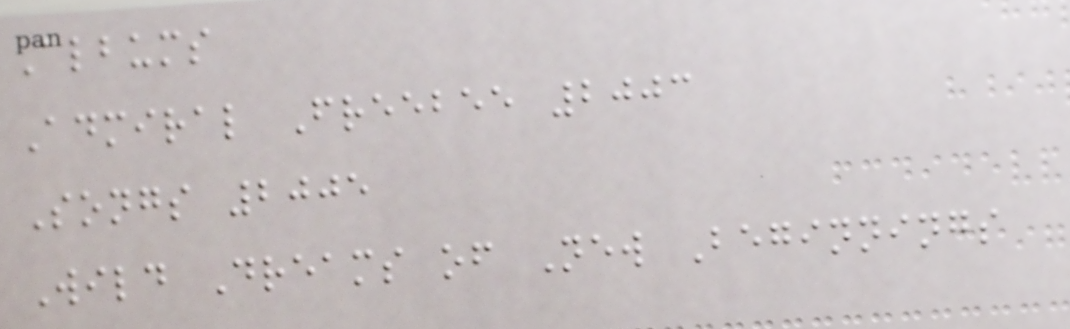Albums
Admiral Freebee 2003
Songs 2005
Wild Dreams of New Beginnings
